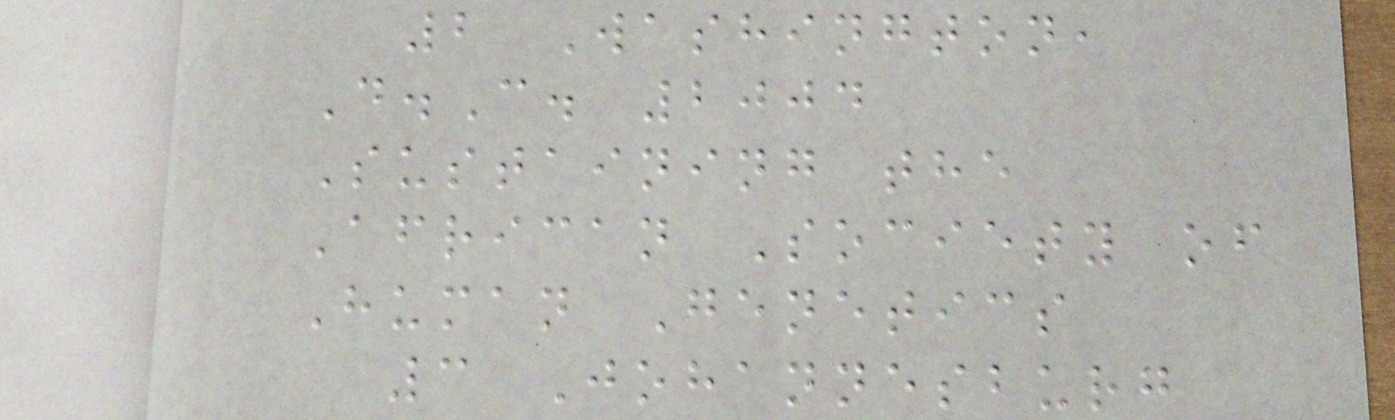2 Washington,
D.C. 2004
Sustaining the
African Society of
Human Genetics
3 Johannesburg
